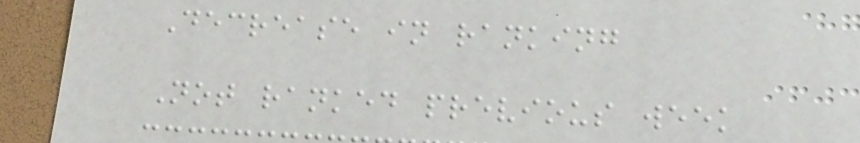Decrease in ranking
Not ranked previous week
